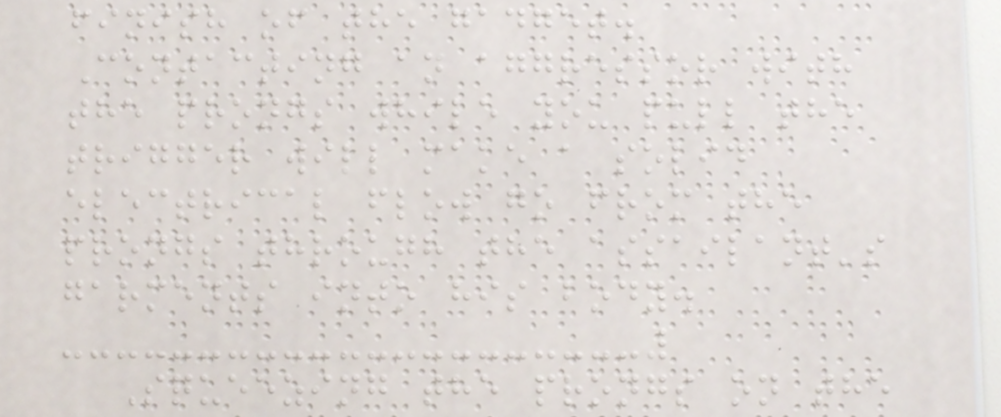finish of the gadget.
Contacting an aggressor with
the prongs while you pull the
trigger will make a solid
electrical flow go from the
prongs through the assailant's
garments into his body.
Squeezing the prongs on the
